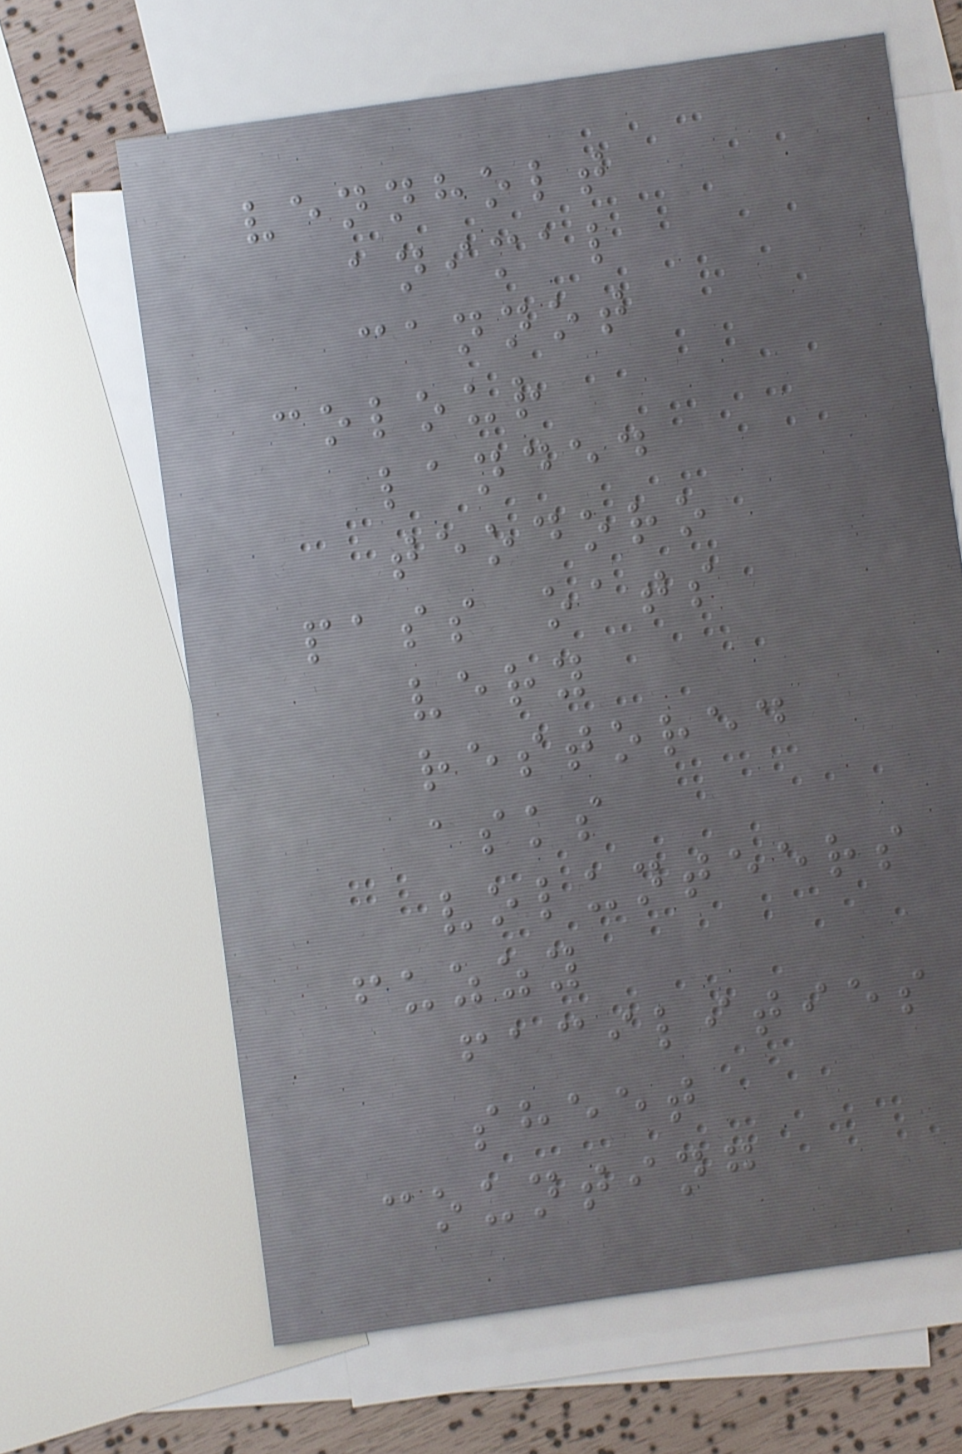vennholt
animal
cannot
colour
landed
teodoro
pass oats
very
restored
asks
volunteers
fuzzy
facilities
sheet
counting
